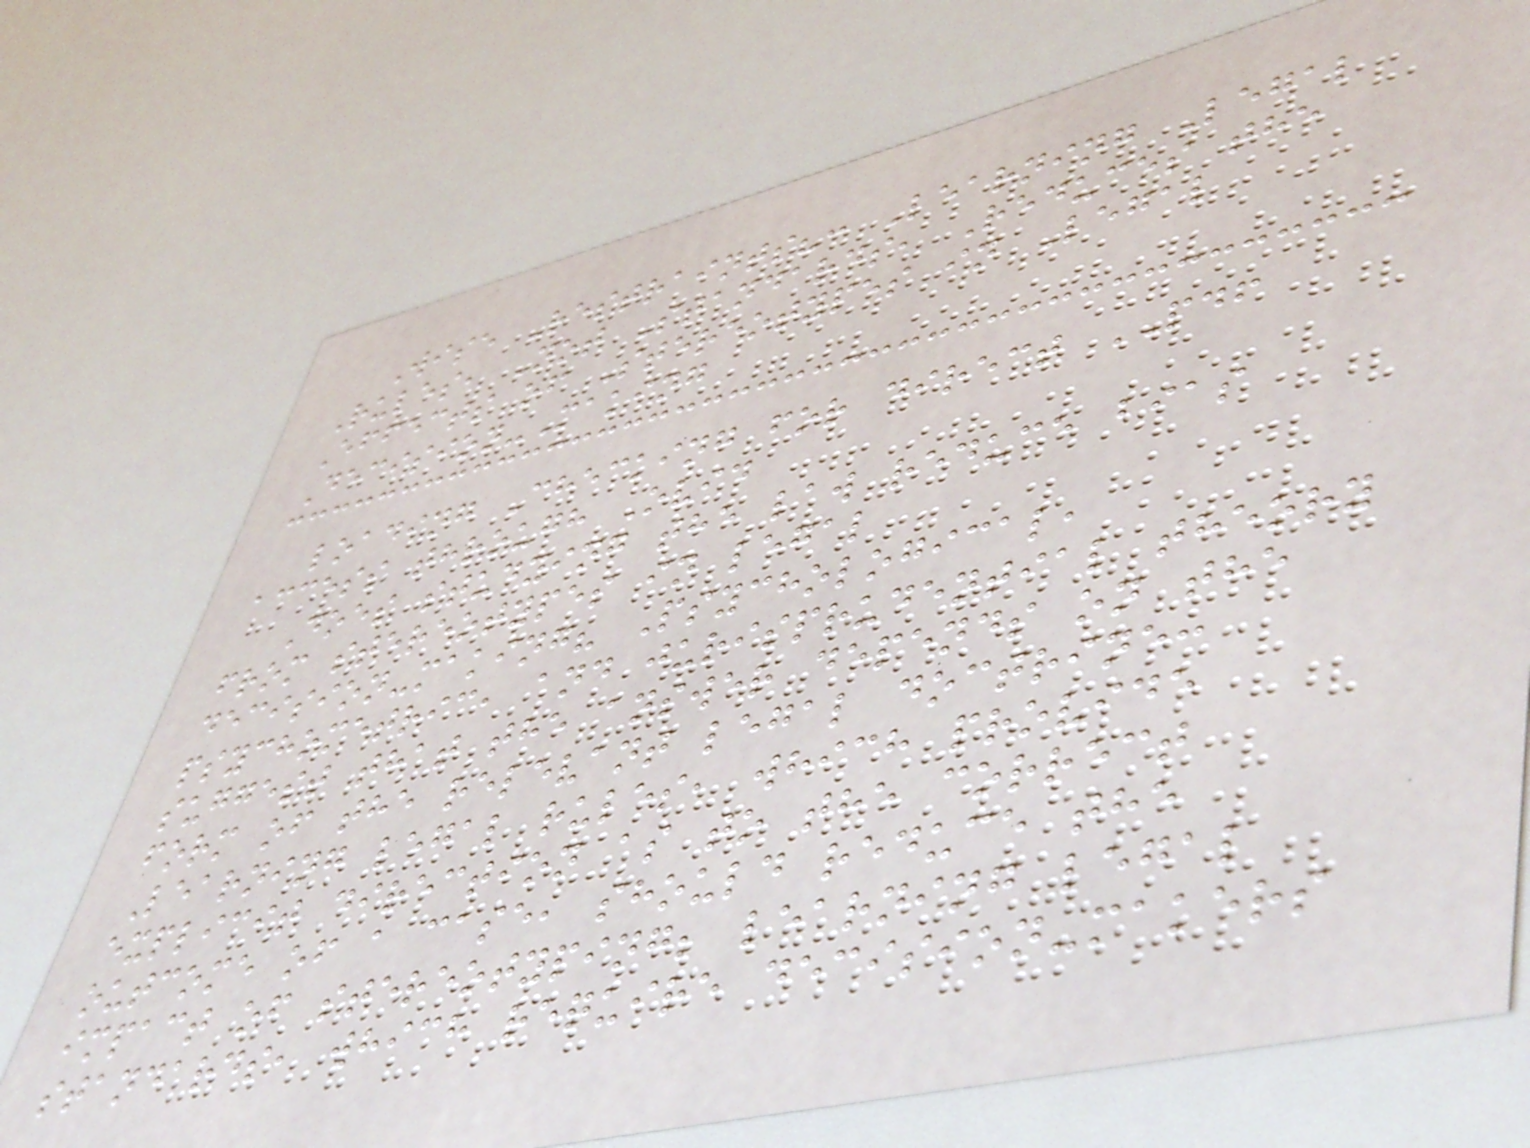Wise Restraints?: Learning Legal
Rules, Not Standards, Reduces the
Effects of Stereotypes in Legal
Decision-Making
loading Checking for direct PDF
access through Ovid
Does studying the law reduce bias
from stereotypes in legal
decision-making? Psychological,
psychometric, and jurisprudential theory
suggest that the answer depends on the
form of the relevant legal doctrine:
Learning legal rules, which provide
explicit direction as to the correct
outcome of a case, should reduce the
impact of stereotyping; learning legal
standards, which require decision-makers
